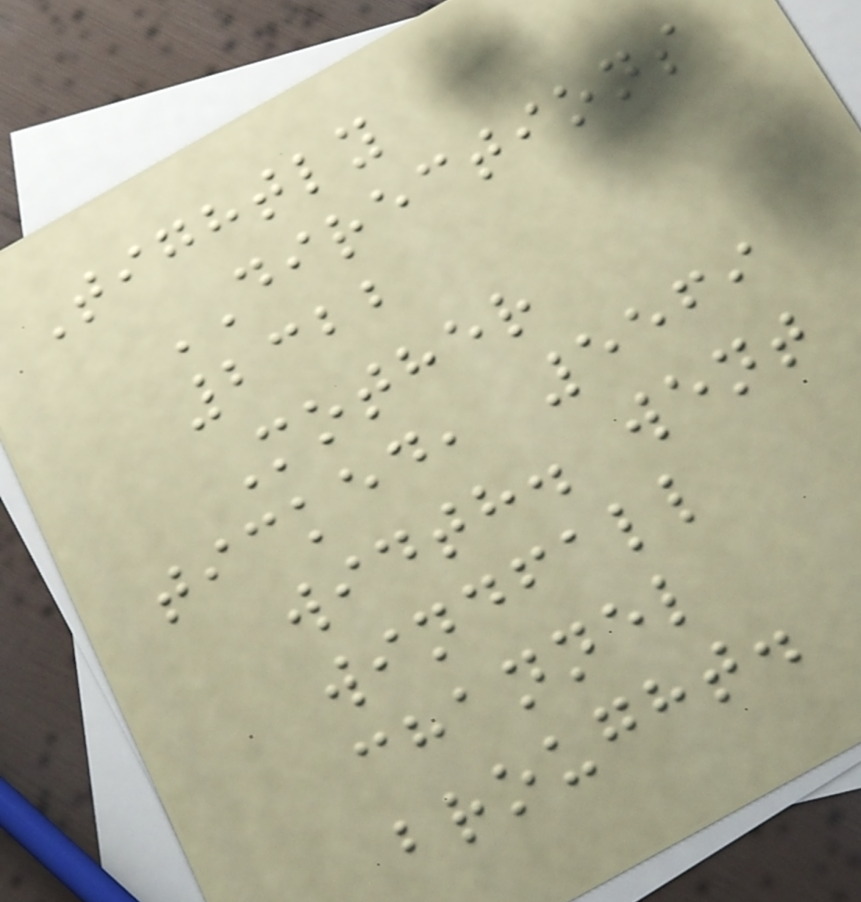Tightly
DIRECTIONS
2322
Mother
ticked, 5569
width. went
windfall
channel
brought.
